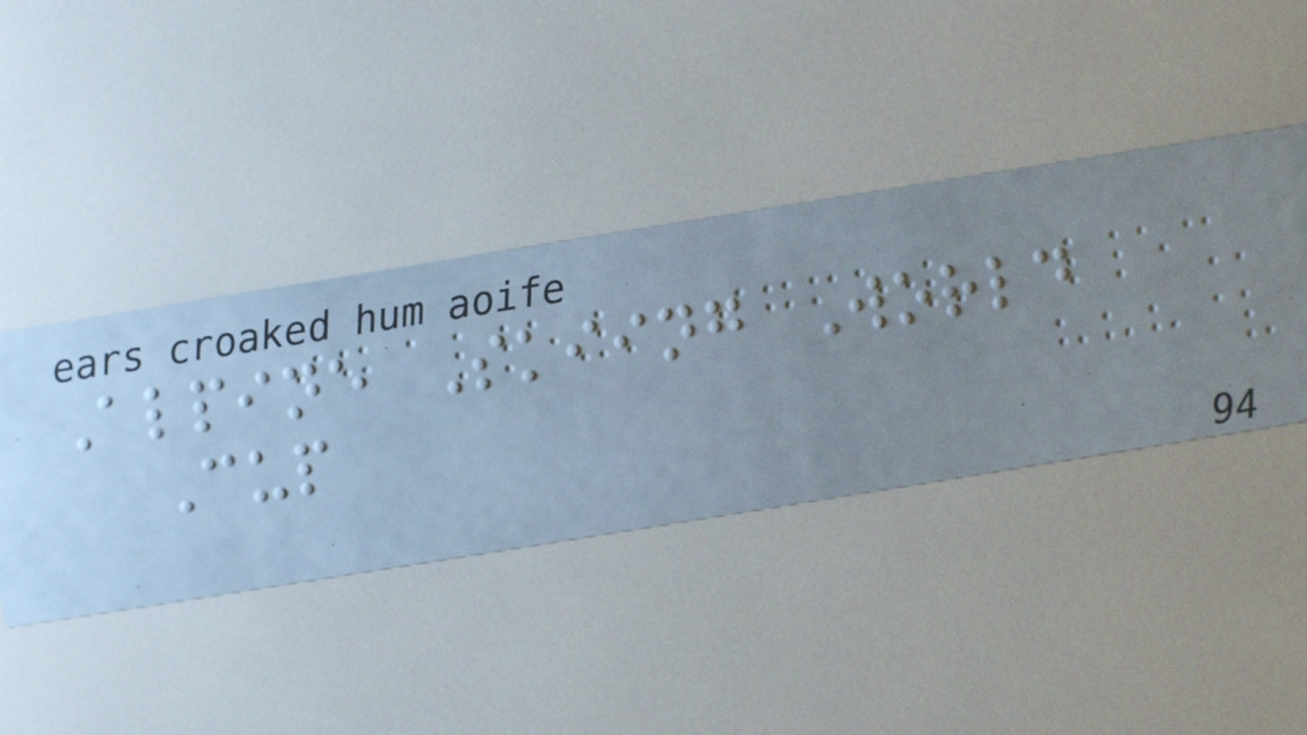Alpine Skiing World
Cup
